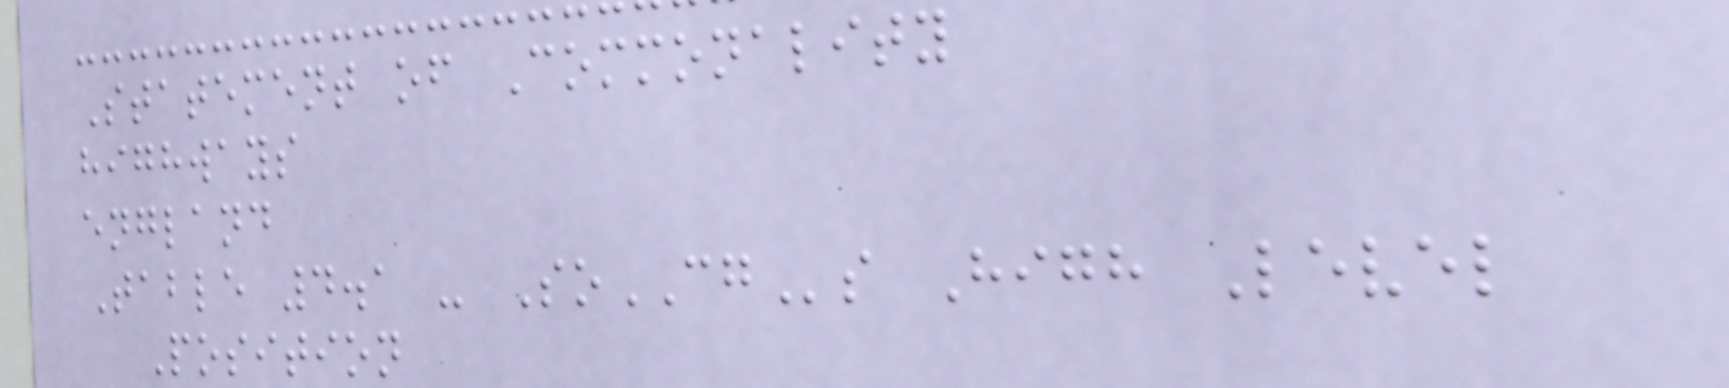Statement of Commonality
highways
england
Table 4.1 - SoCGs High Level
Position
